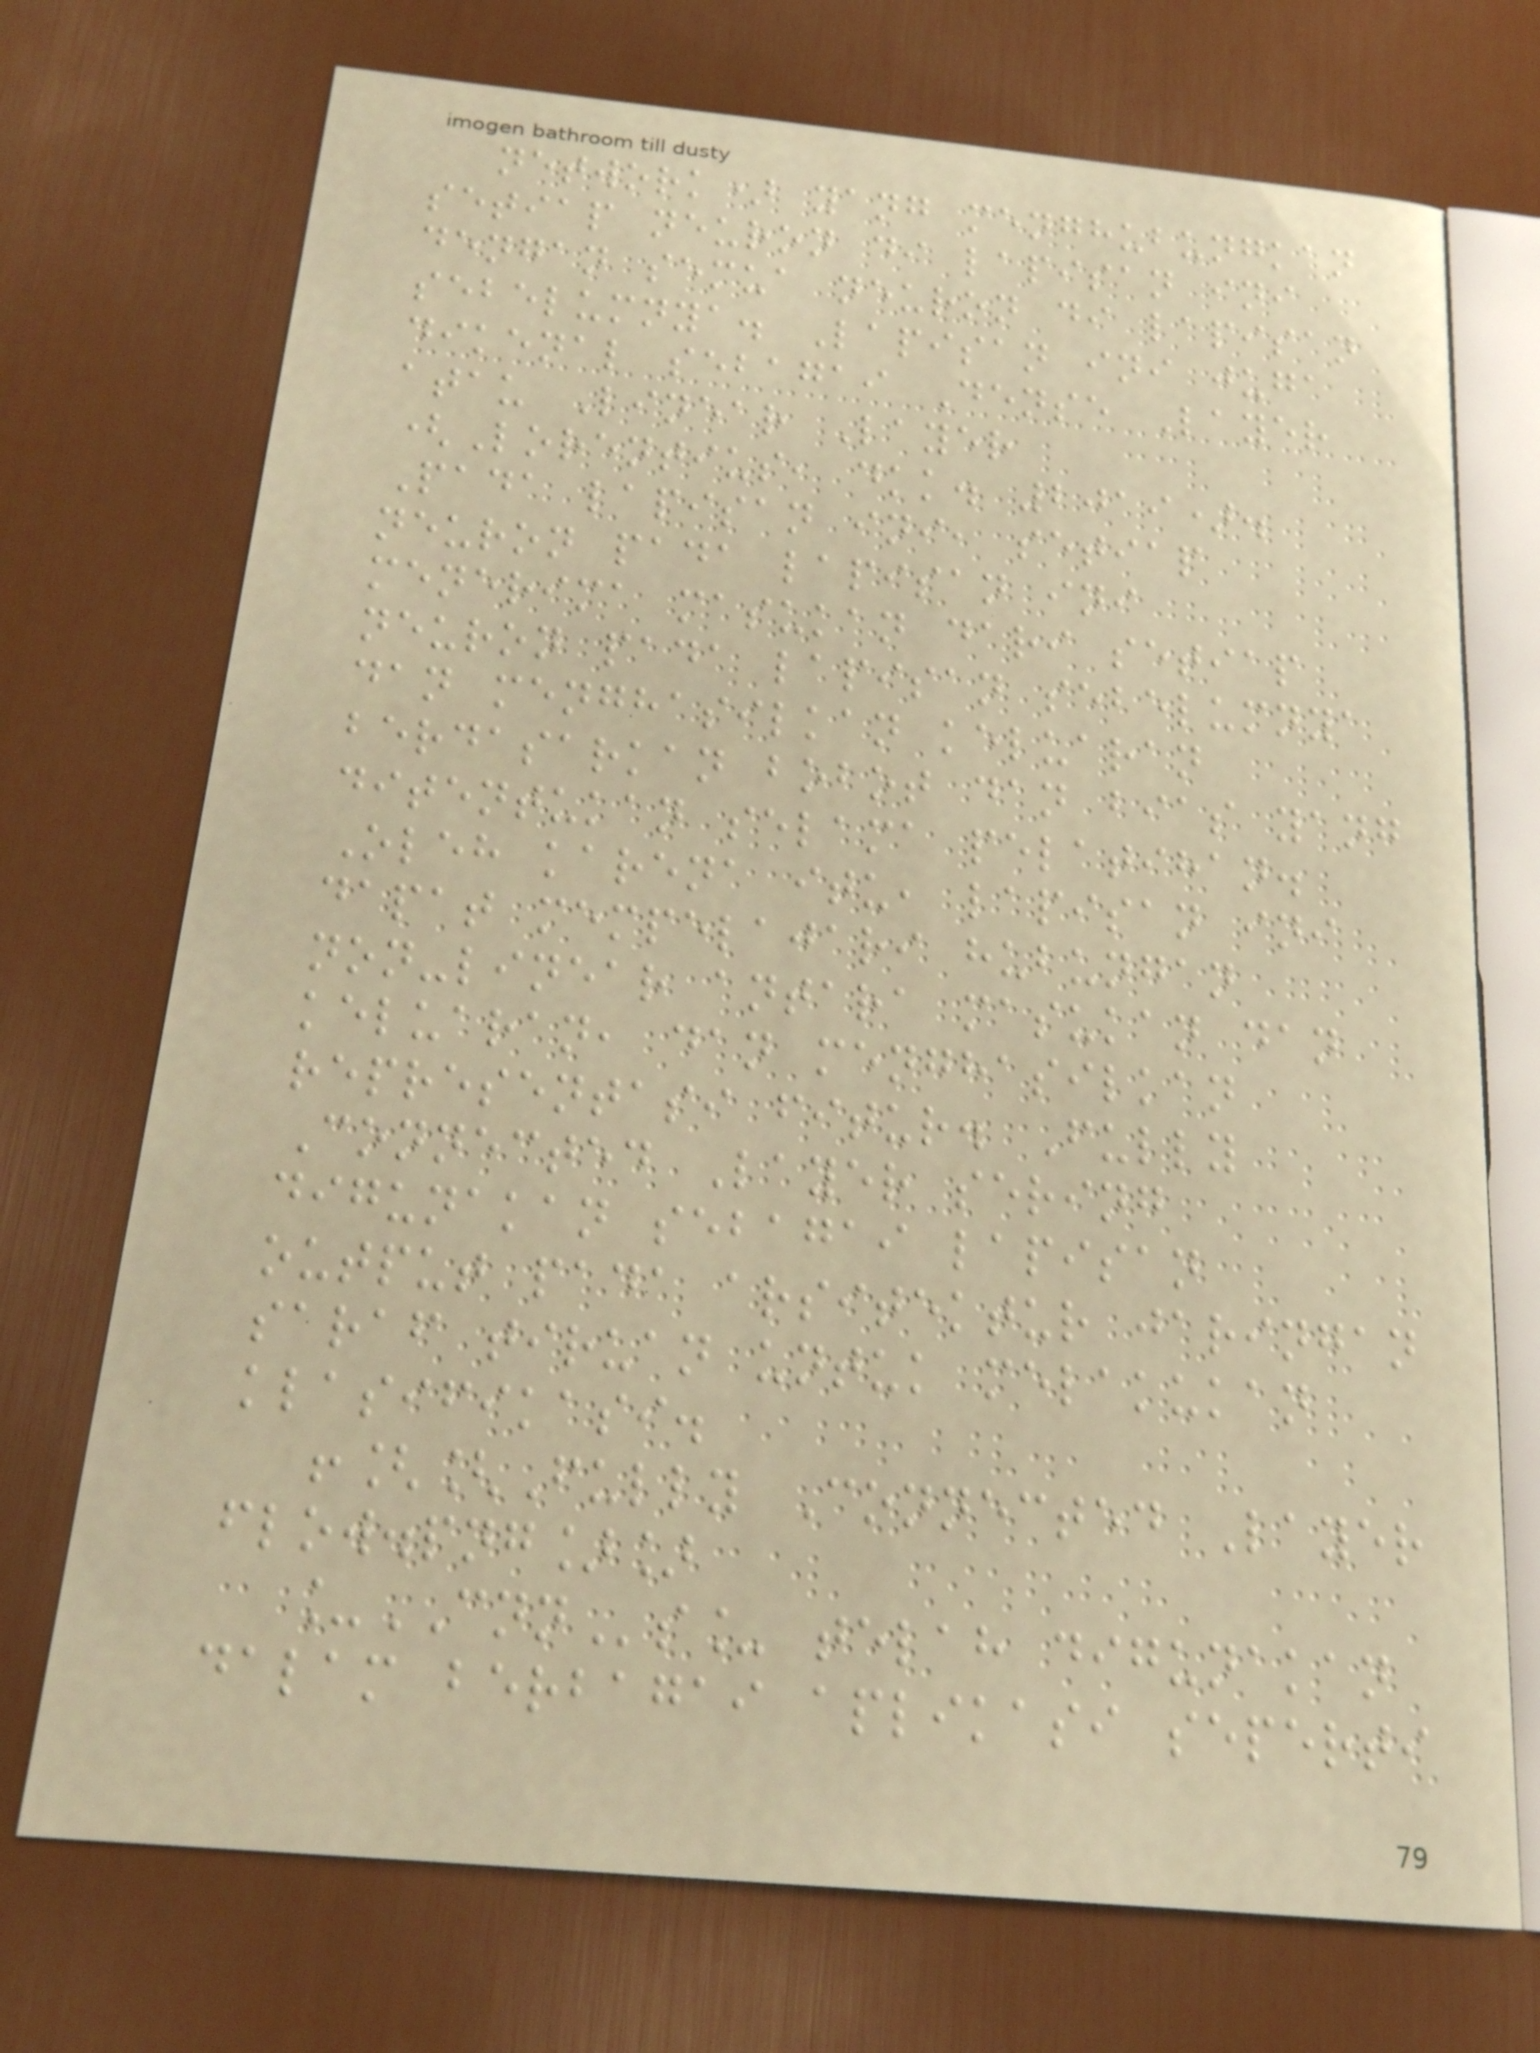network) yang menghubungkan
setiap neuron di lapisan ini
dengan semua neuron di lapisan
sebelumnya. Lapisan ini juga
dikenal sebagai Dense Layer
atau Linear Layer
(Lorentius, dkk. 2019).
Pada lapisan ini, setiap
neuron pada lapisan ini
menerima masukan dari setiap
neuron pada lapisan sebelumnya
dan menghasilkan keluaran
berdasarkan bobot dan bias yang
ditentukan selama pelatihan.
Oleh karena itu, lapisan ini
dapat mempelajari hubungan
non-linear antara masukan dan
keluaran, dan menghasilkan
representasi fitur. Fully
Connected Layer sering
digunakan sebagai lapisan
output pada arsitektur jaringan
saraf tiruan untuk melakukan
klasifikasi.
![[Fully Connected Layer
flow.png]]
_CNNs_ telah digunakan
dalam berbagai aplikasi seperti
